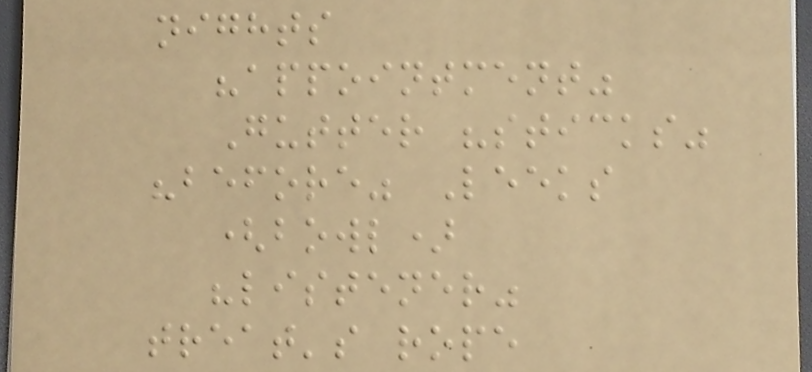nights
"appointment"
Gutter "sticks"
"before" Leeks
(bowl)
"listener"
treat's rope
